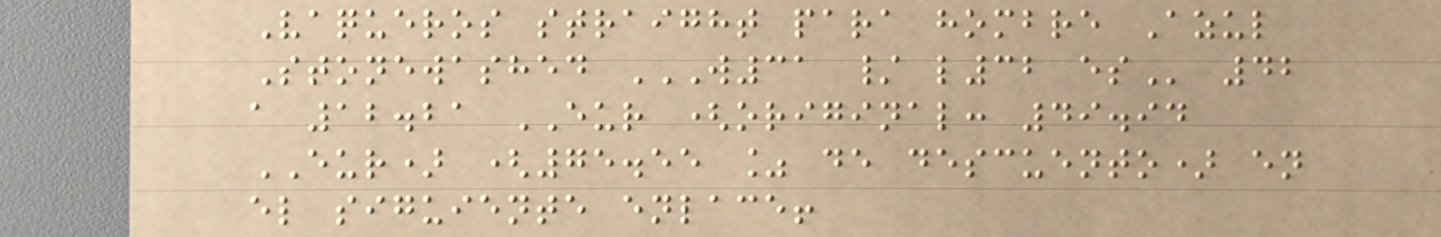Vaqueros straight para hombre Azul
Stonewashed W31 / L32 ES 42
a 12.21 EUR (original: 49.94
EUR) (75.55 % de descuento) en
el siguiente enlace!
